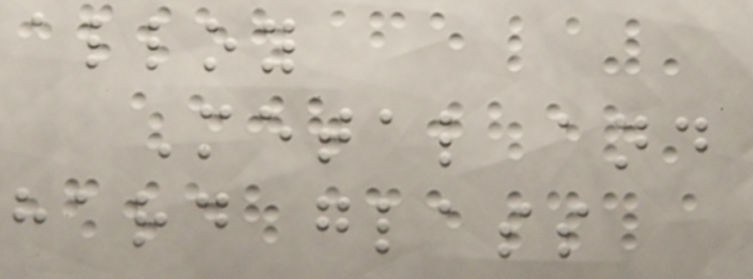alloy
Metal and
hard glass
